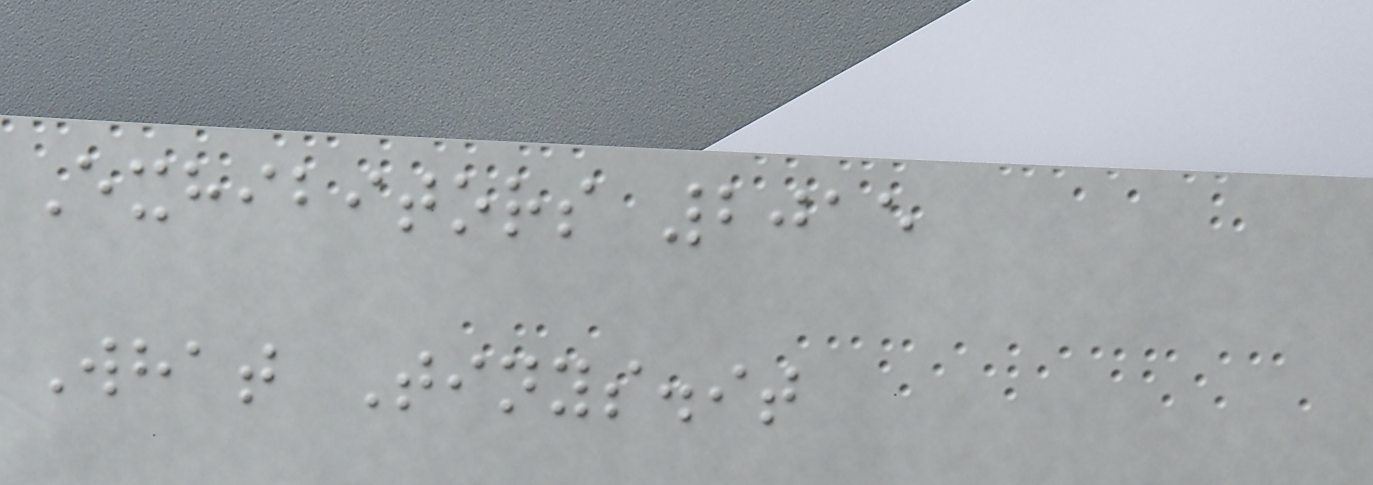Exhibitors 2015
What Tinys.it
